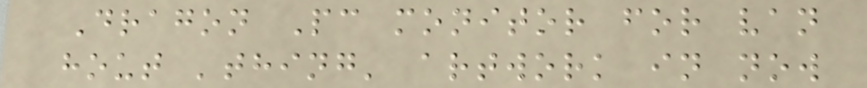Dragon Pc monitor for van
hout 'thing' artwork in now
